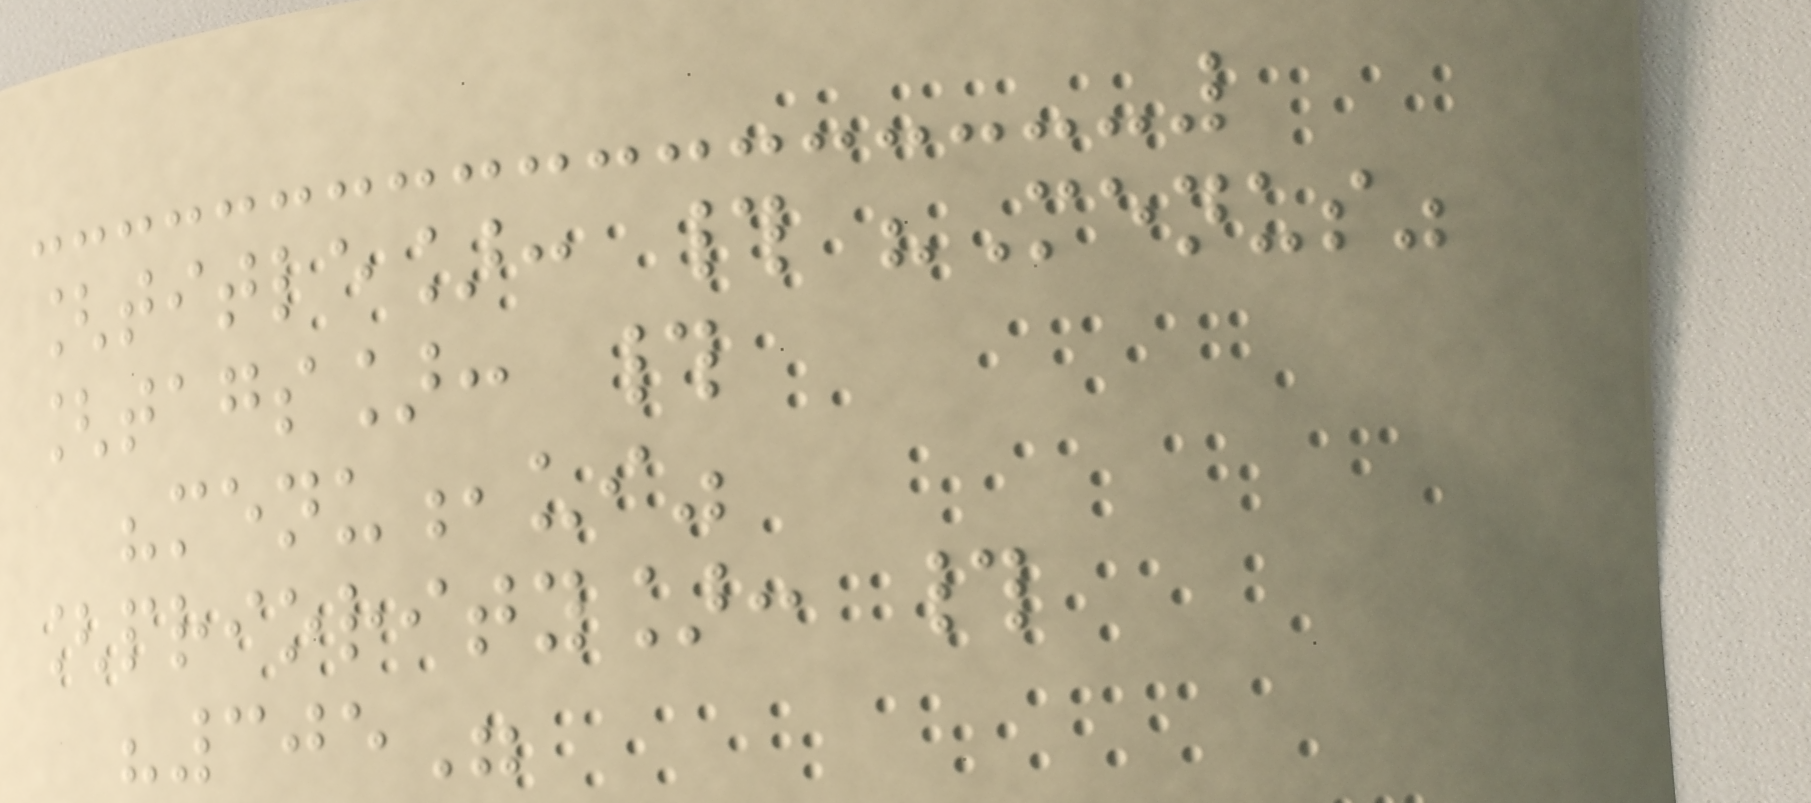[title]: # "Menus"
[tags]: #
"menu,ui"
[priority]: #
"305"
